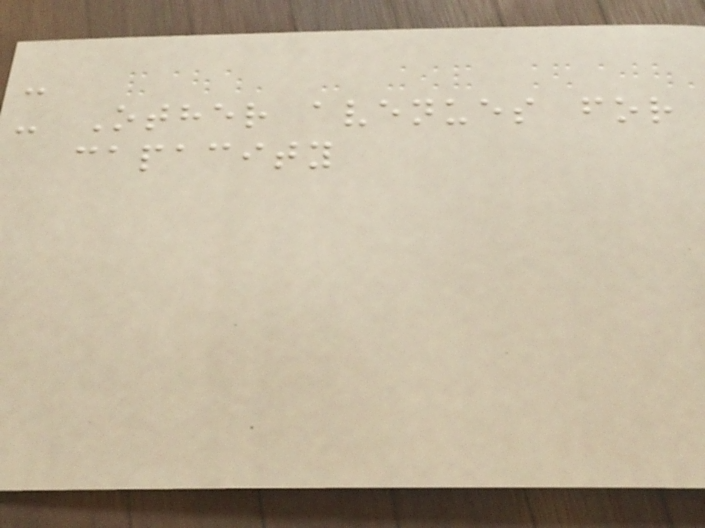-
- Other avenues for
capacity
